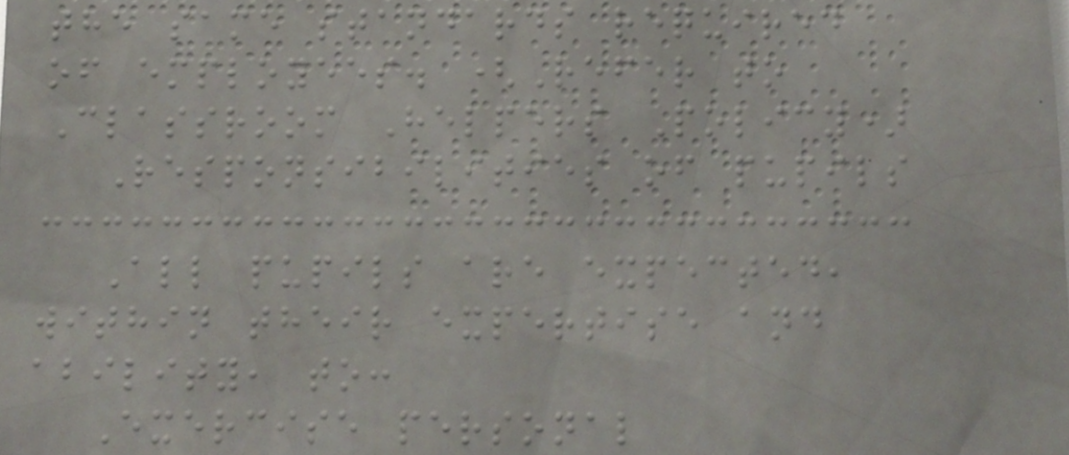the same standards required
of employees. (Refer to
Classroom Helpers Policy)
Responsibilities of pupils
All pupils are expected,
within their expertise and
ability, to:
Exercise personal
